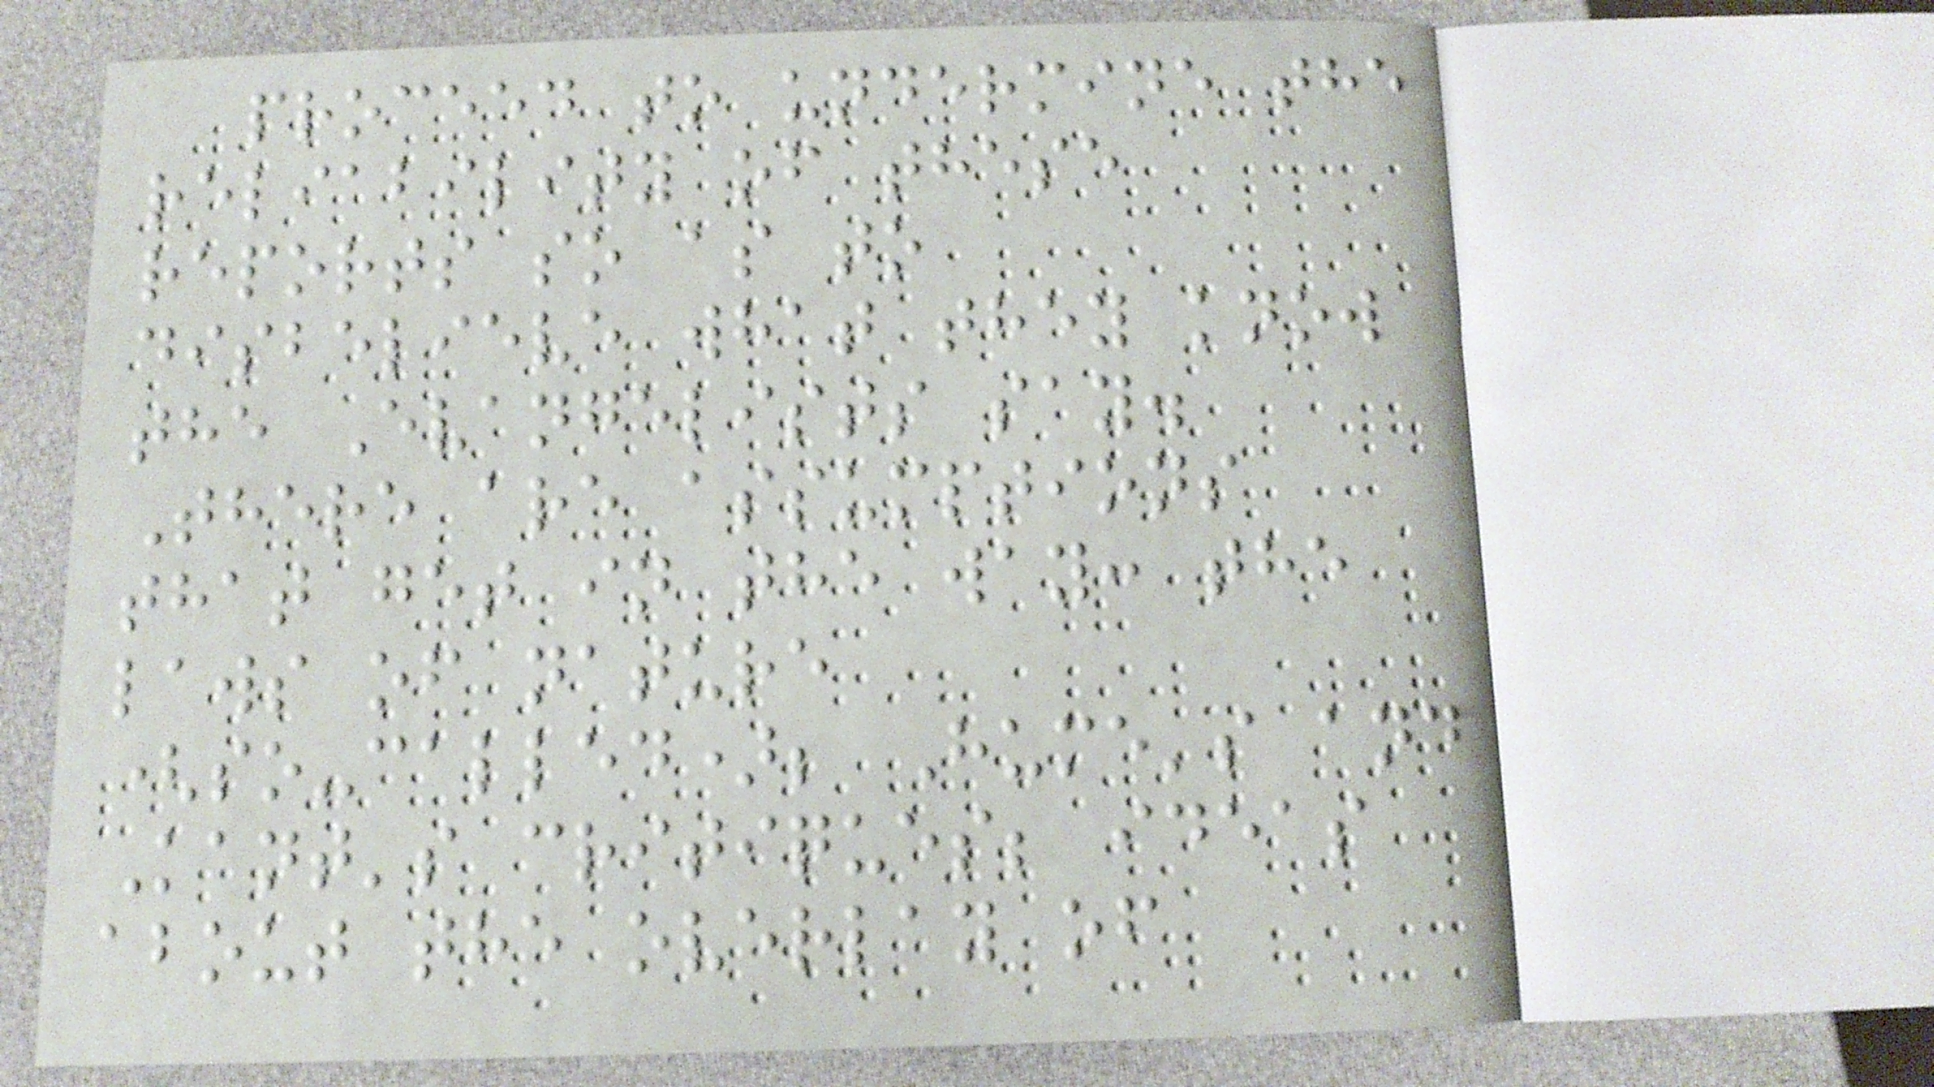proceed to undermine the
reliability of these
reports so as to
disbelieve what they know
the Evangelists say.
There are assumptions
that get in the way: the
laws of nature
(so-called); Hume's and
Kant's critiques; ideas
about the overlay of
